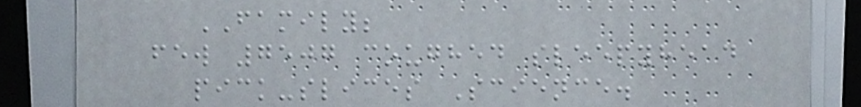FAMILY;
few 7507 coughed sleepyhead
pick-slices Science.
